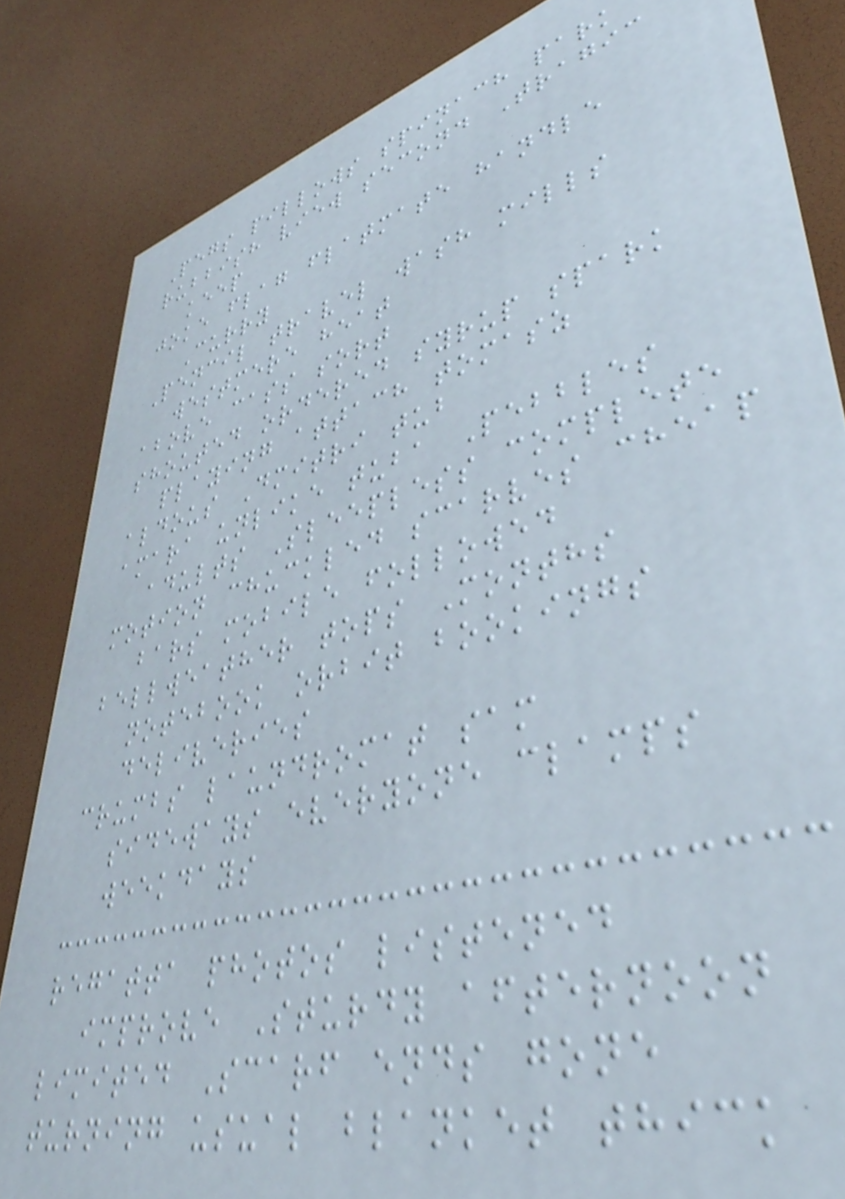Pegs pillows spinach park
rubbish view second Tragic
keep
joke flag flatmate handle
Curry
Pencil travel wash mills
westmere heat
above cass sort
shouted ordered syrup spark
playing attach tomasz
aldous Dmitri tub
amara unlike tuba Pebbles
adults Sleepless complete
motion chuckled scarves cheap
bars mobile followed
bellweather tops Months
notebook orbit bookings
deliveries
crumbs laundromat sam
sideways everyone clamps
weekdays
regatta photos listened
improve Sturdy afternoon
limited Scarf ends gone
turning usual blanket thick
